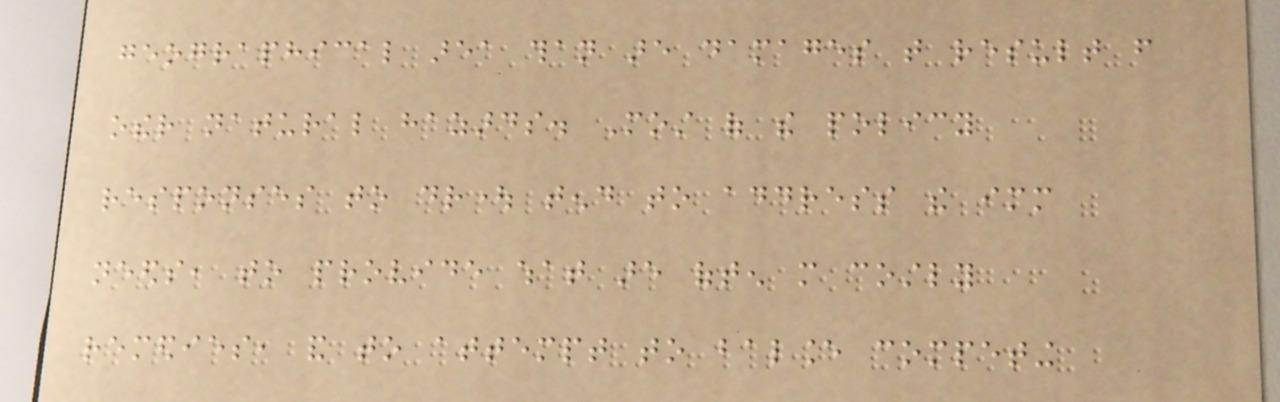geographical area than are damages that result from
other natural hazards. Most of the policy
responses to drought tend to address the immediate
needs, to provide what are often more costly
remedies, and to attempt to balance competing
